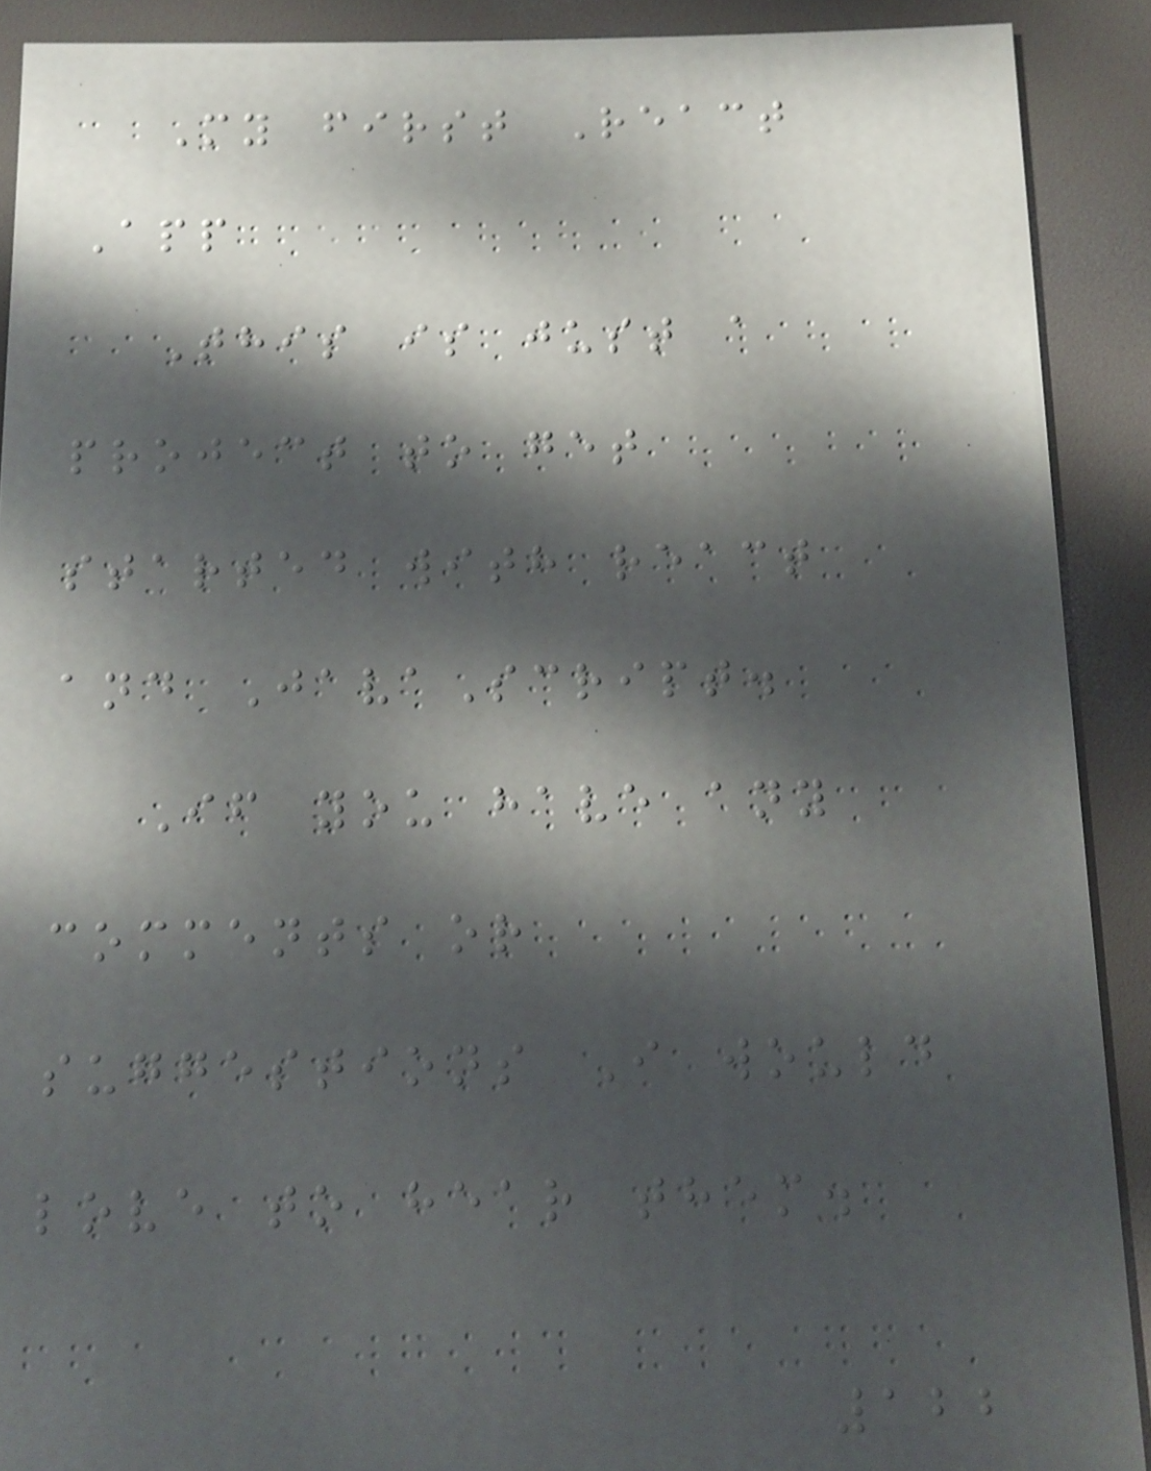My first React
App
This is just a
project to get
started with react
and JavaScript.
If you have any
comments or
suggestions I would
love to hear them.
122
